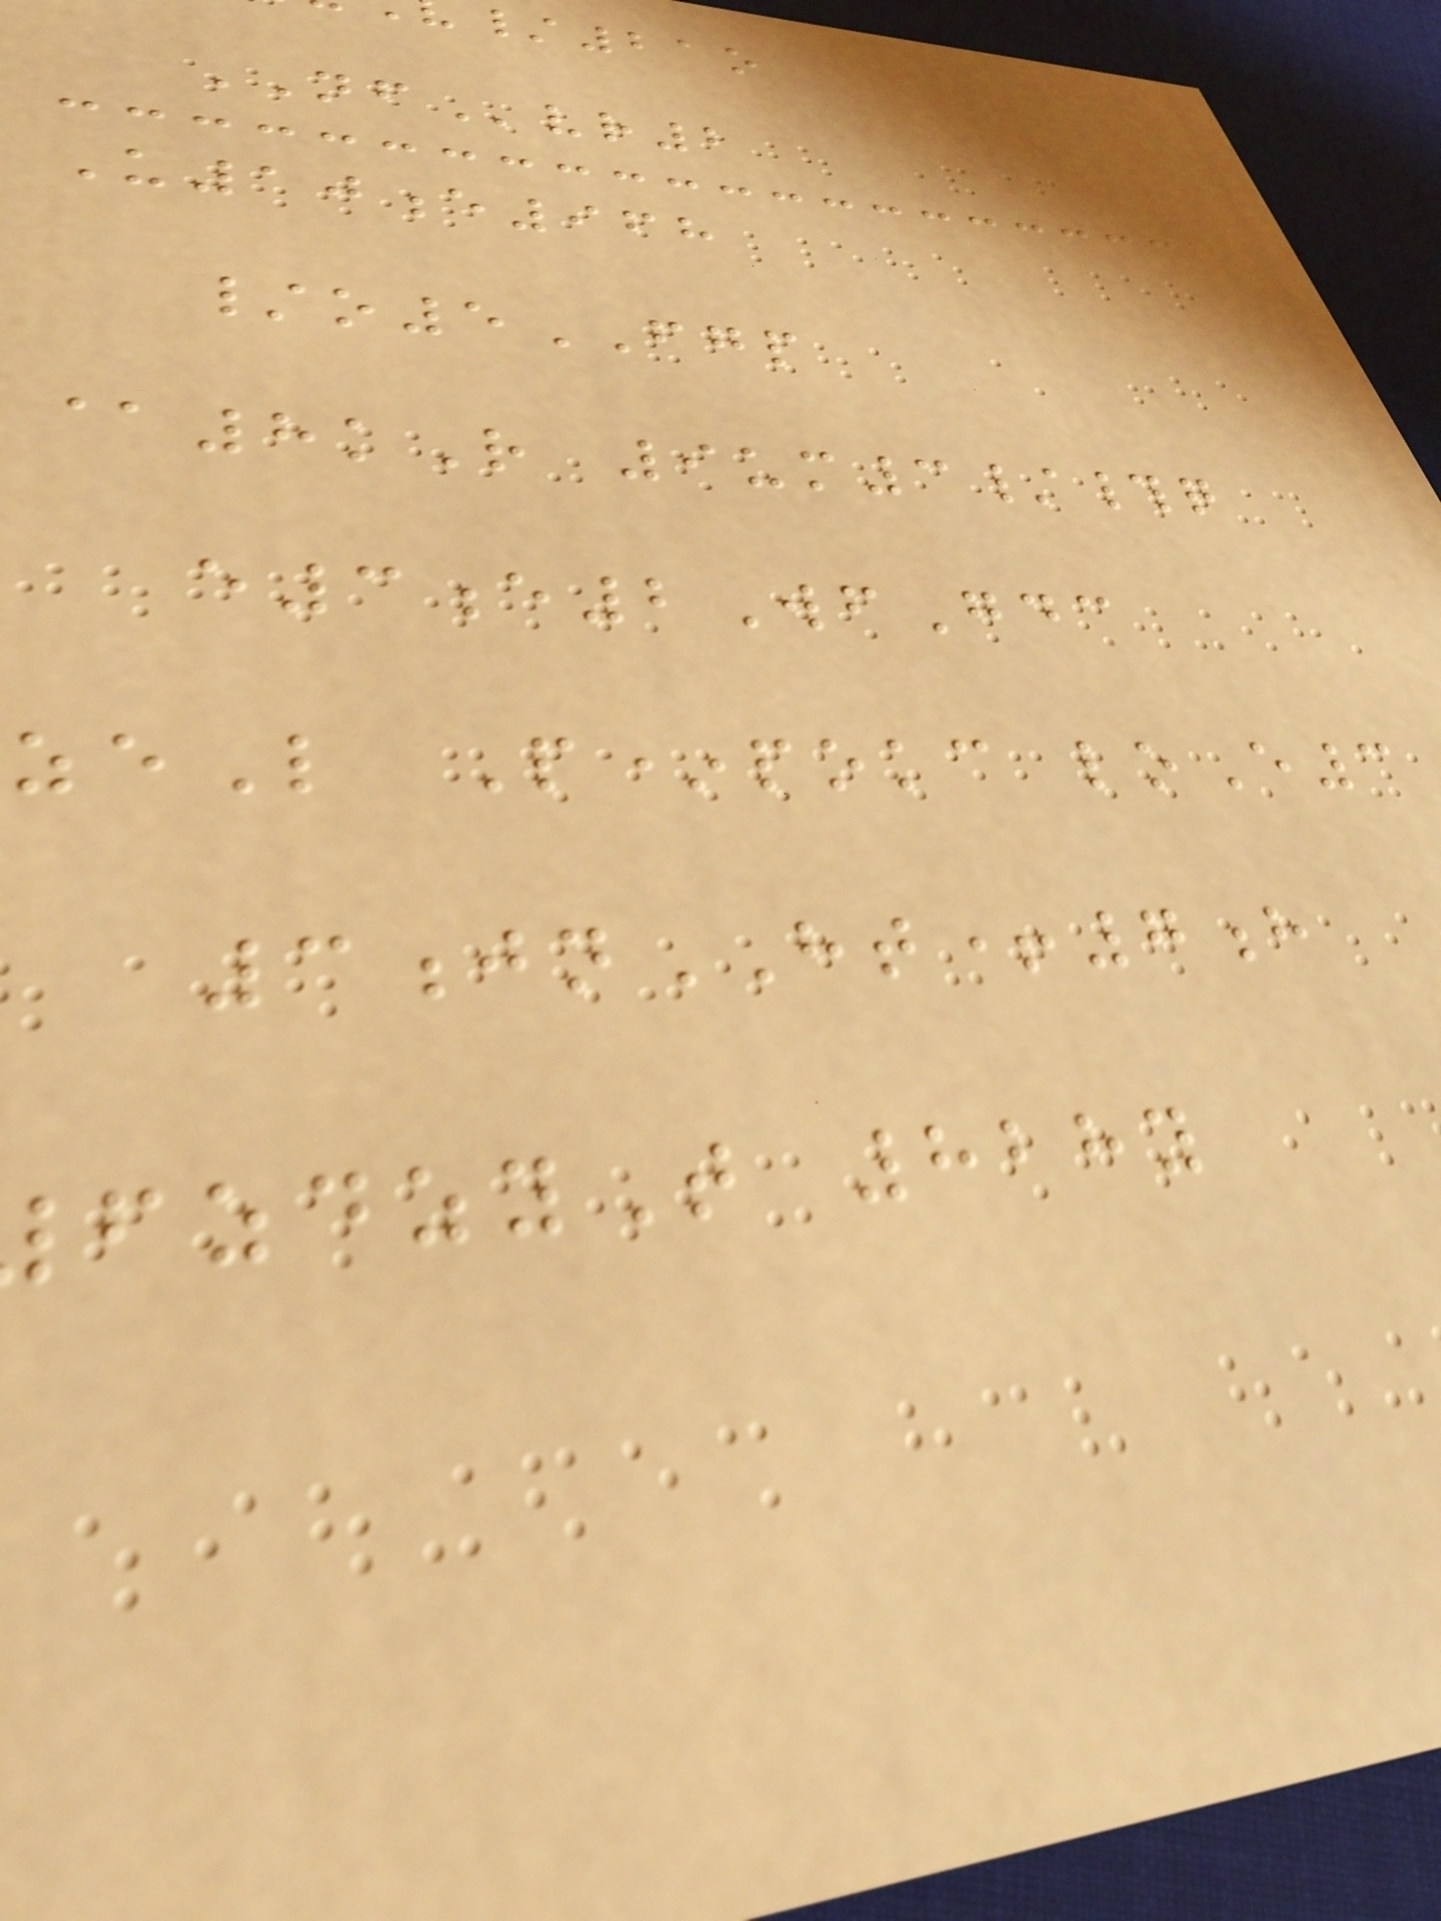/21o
NFvr2
U10e968
/o5FGP
@8kR 9um3/#q
e3e2WfGdc
zeL P*pokc loE3
3jnHT+7h
zdzyT 828y
